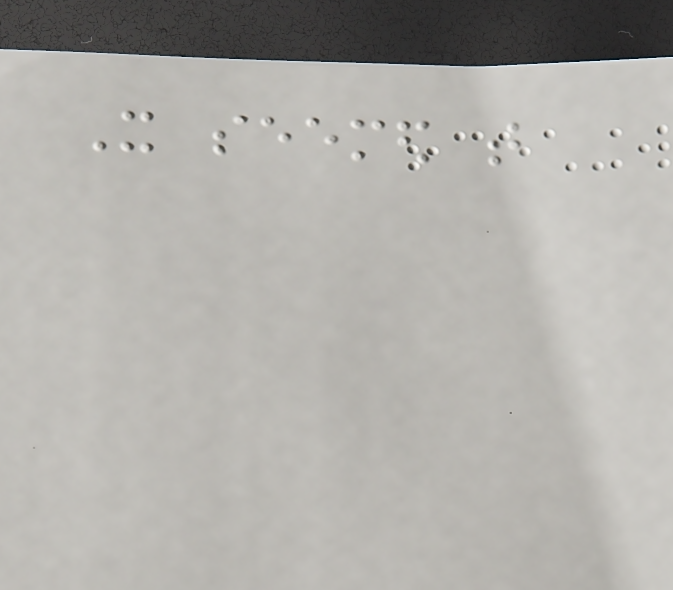It seemed that
